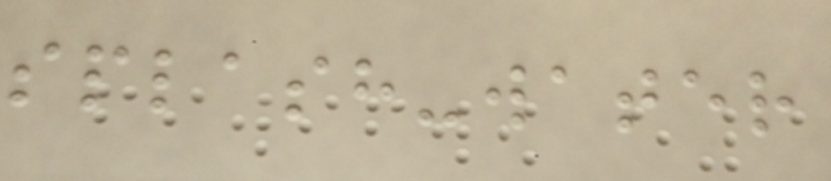splash-water
